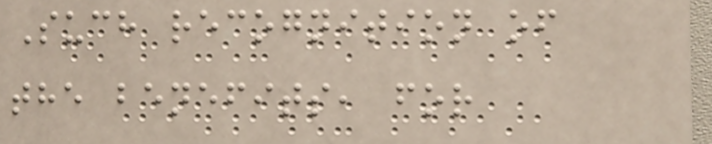Such recognition of
the benefits, for
